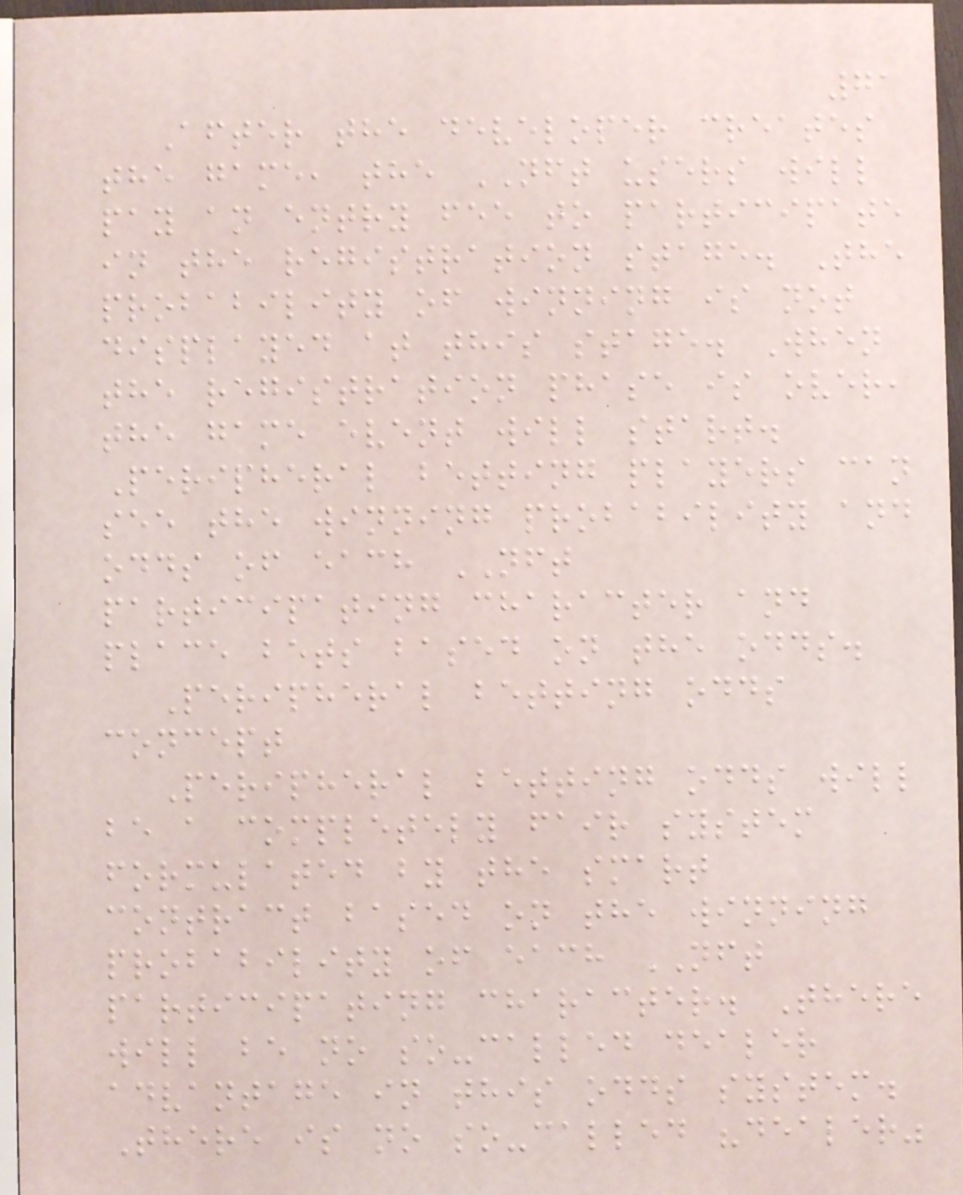71
After the developer creates
the game, the NFT users will
pay an entry fee to participate
in the registration stage. The
probability of winning is not
displayed at this stage. When
the registration phase is over,
the game event will start.
Peripheral betting players can
see the winning probability and
odds of each NFT
participating character and
place bets based on the odds.
Peripheral betting odds
concept
Peripheral betting odds will
be a completely fair system
formulated by the smart
contract based on the winning
probability of each NFT
participating character. There
will be no so-called dealer
advantage in this odds system.
There is no so-called "dealer"
